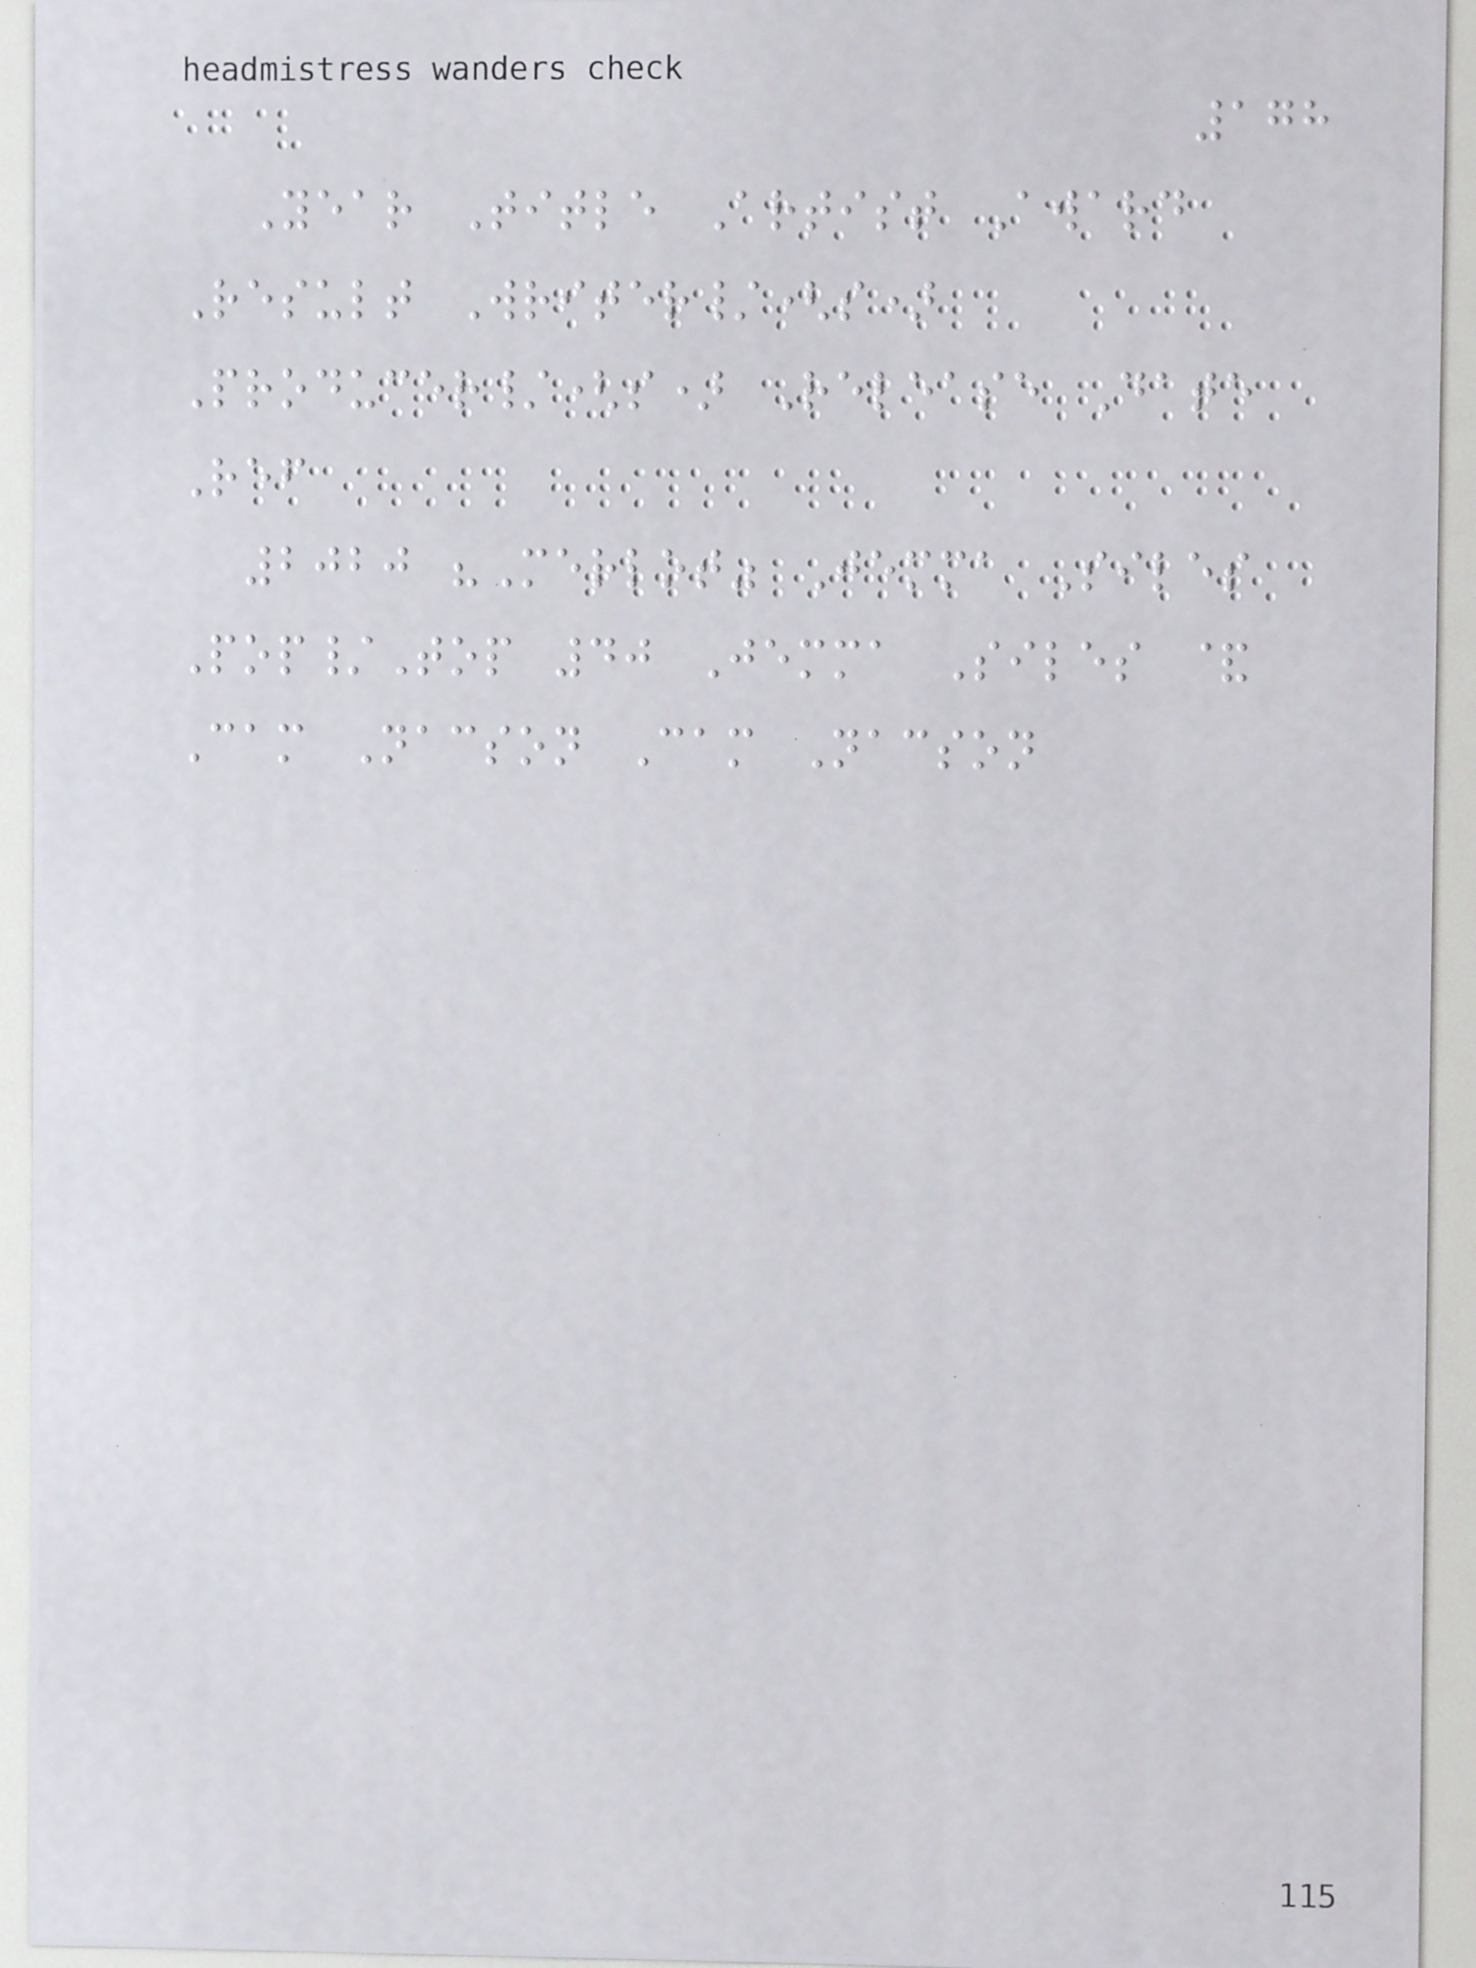178
Year Title Artist Award
Result Writer/(s)
Producer/(s) Release Date
Ref
2020 "Merlot" Jemma Siles
Pop/Top 40 Jemma Siles &
Cam Nacson Cam Nacson
